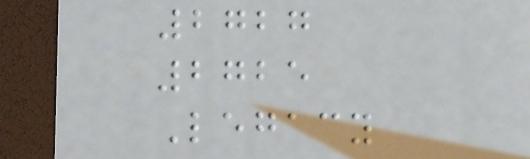2727
2725
Legacy
